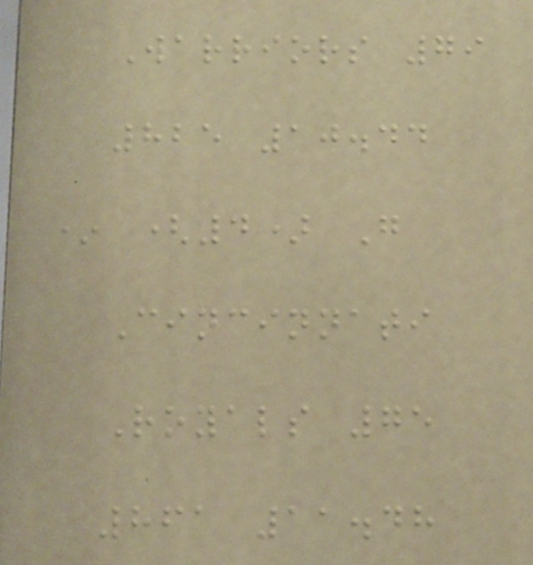Warriors 79
825 10.44
* (4) G
Cincinnati
Royals 75
861 11.48
